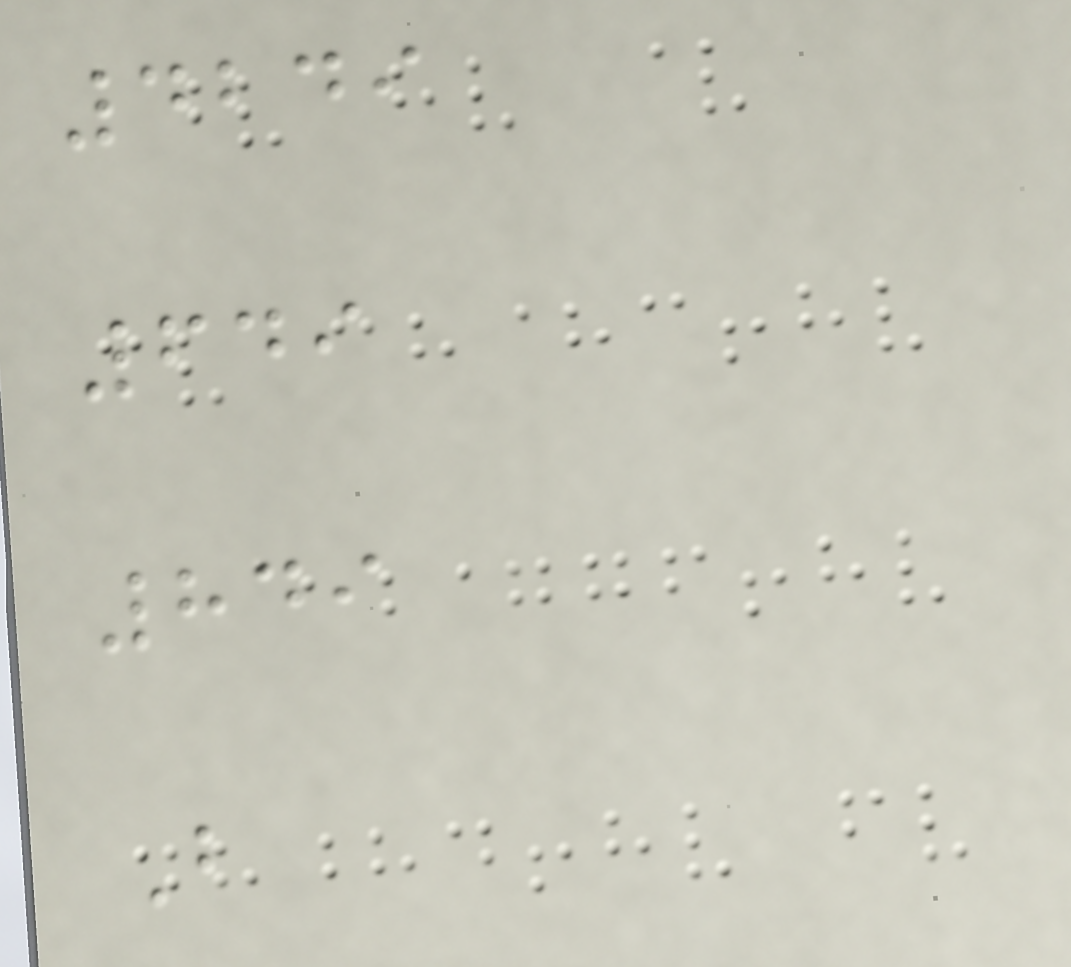4249
649
849
B
